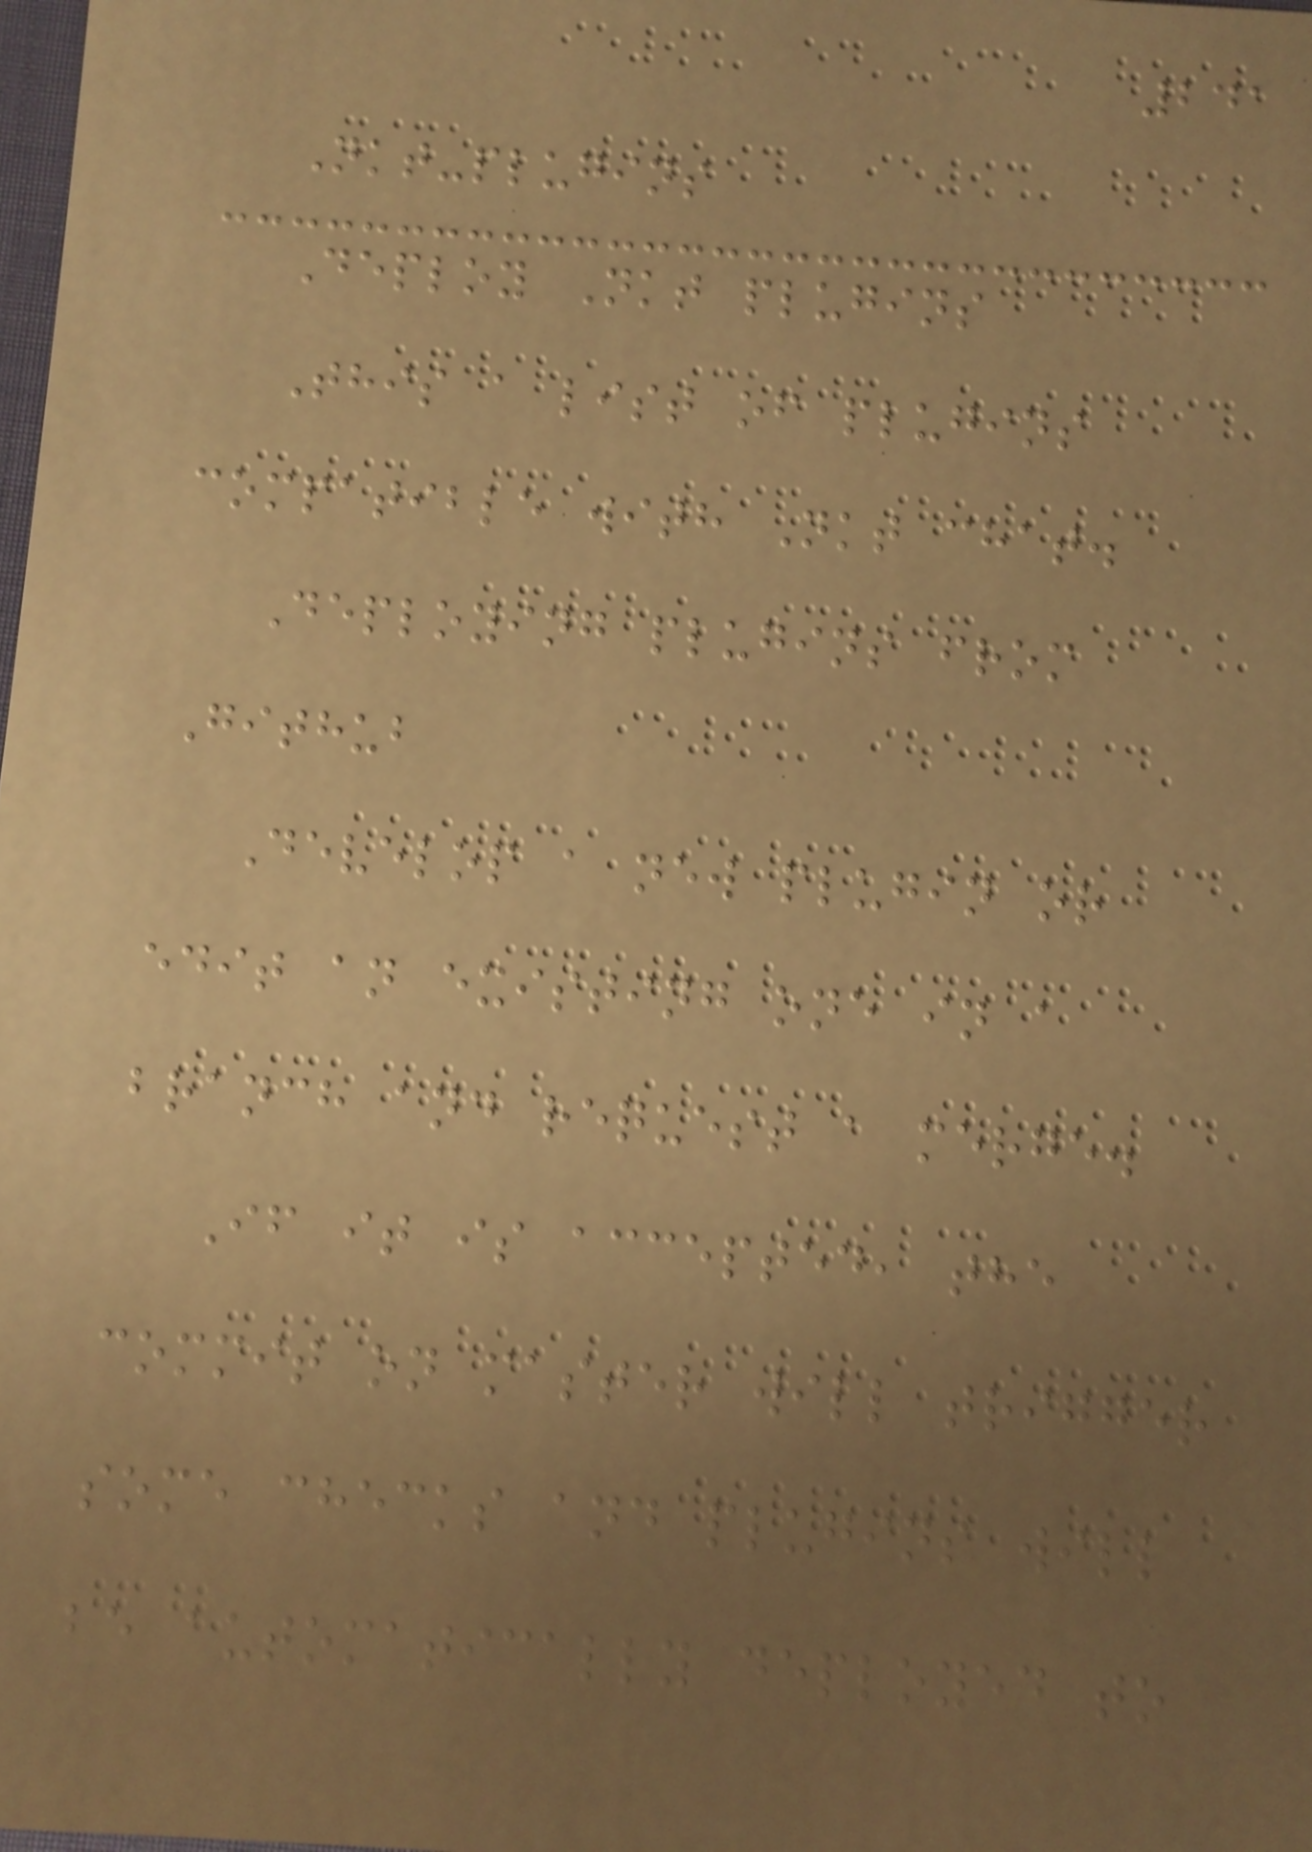241
Nkt-plugins
Deploy Nkt plugins
This a list of plugins
compatible with Nkt chat.
Deploying plugins from
Github
Develop a new plugin or
edit an existing one in a
branch and request a merge.
If it is accepted, the
commit on master will trigger
some checks and plugins will
be automatically deployed to
